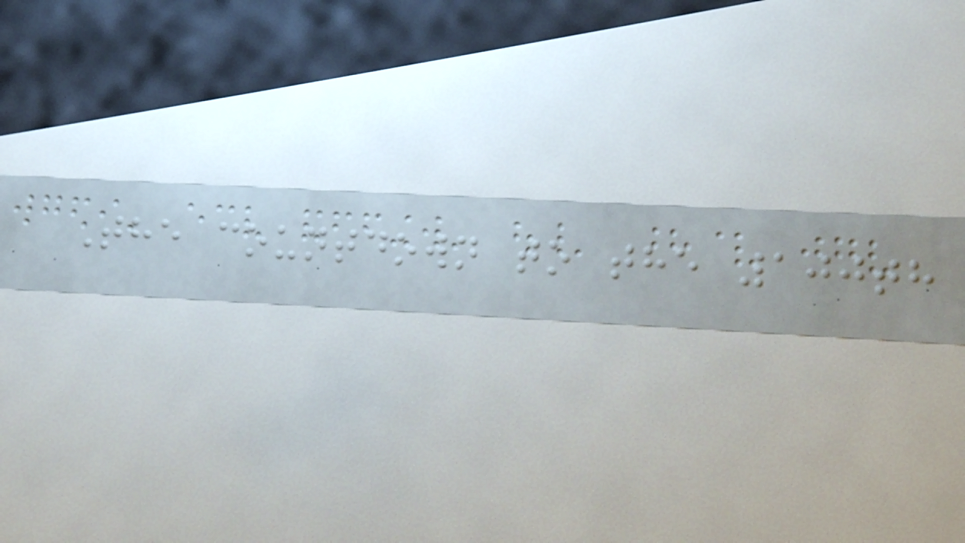The countdown to the 100th
